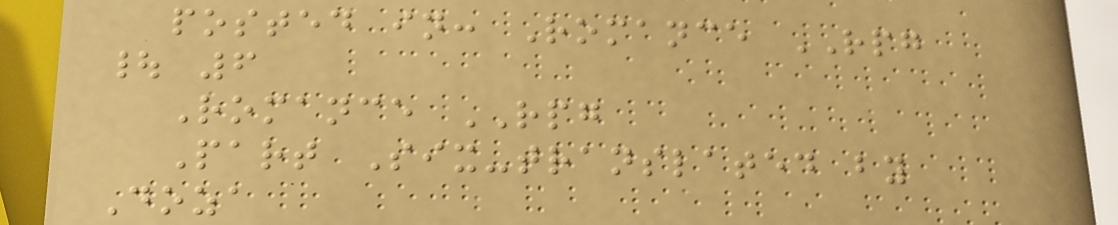posted in: Romance RPG
| 6
Romance RPG
Part Six-translated by
Doza
